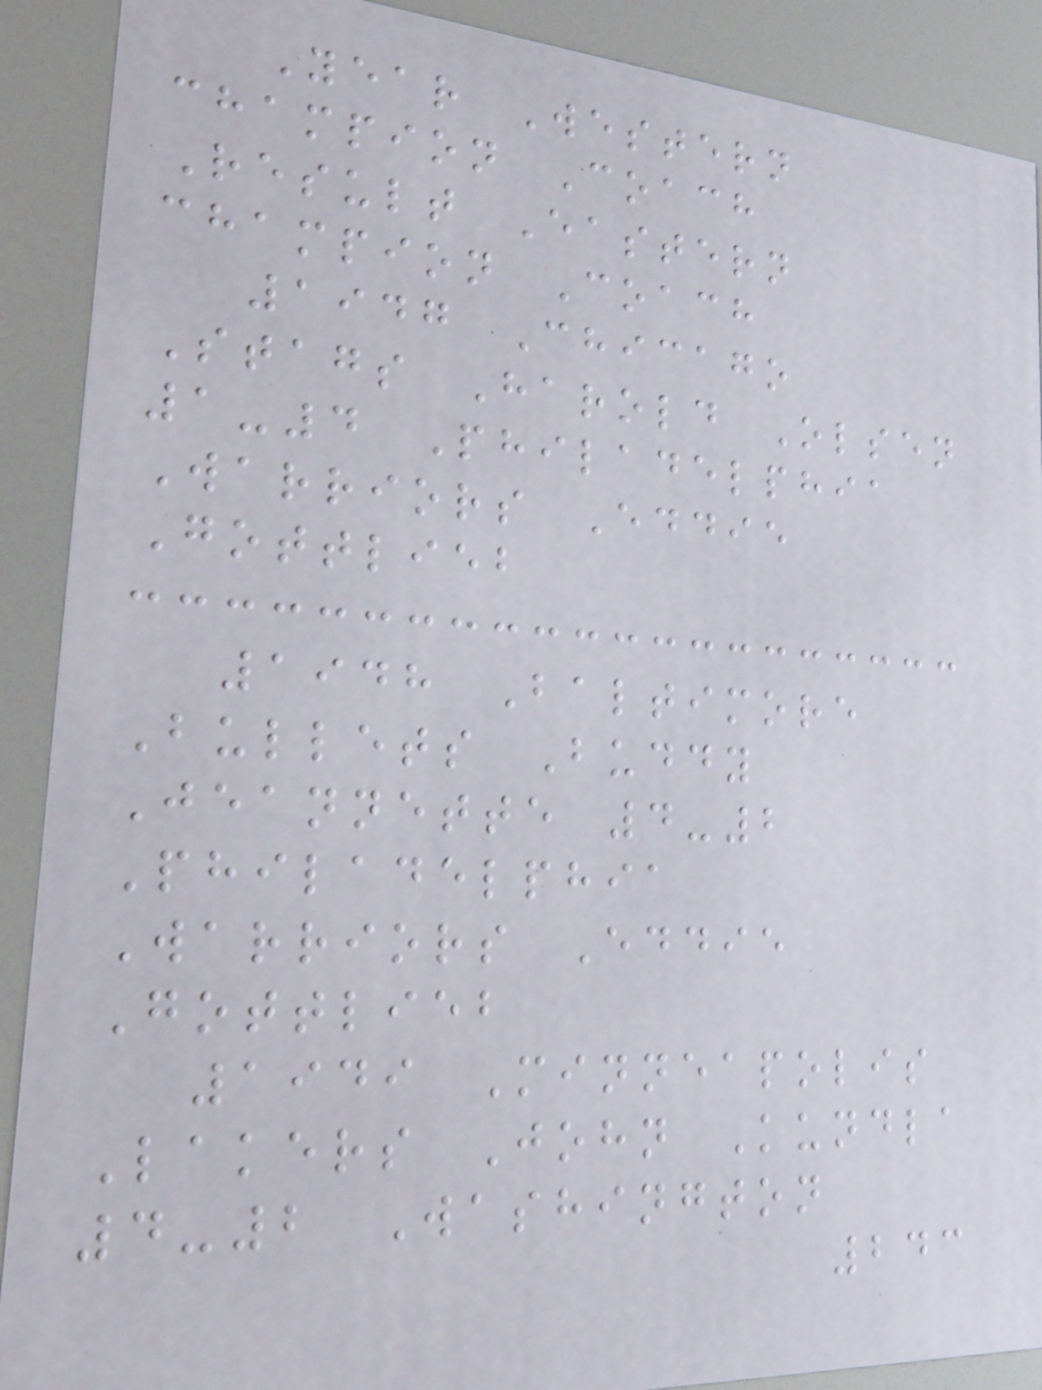Year Western
champion Coach
Result Eastern
champion Coach
1947 Chicago
Stags Harold Olsen
1-4 Philadelphia
Warriors Eddie
Gottlieb
1948 Baltimore
Bullets Buddy
Jeannette 4-2
Philadelphia
Warriors Eddie
Gottlieb
1949 Minneapolis
Lakers John Kundla
4-2 Washington
243
